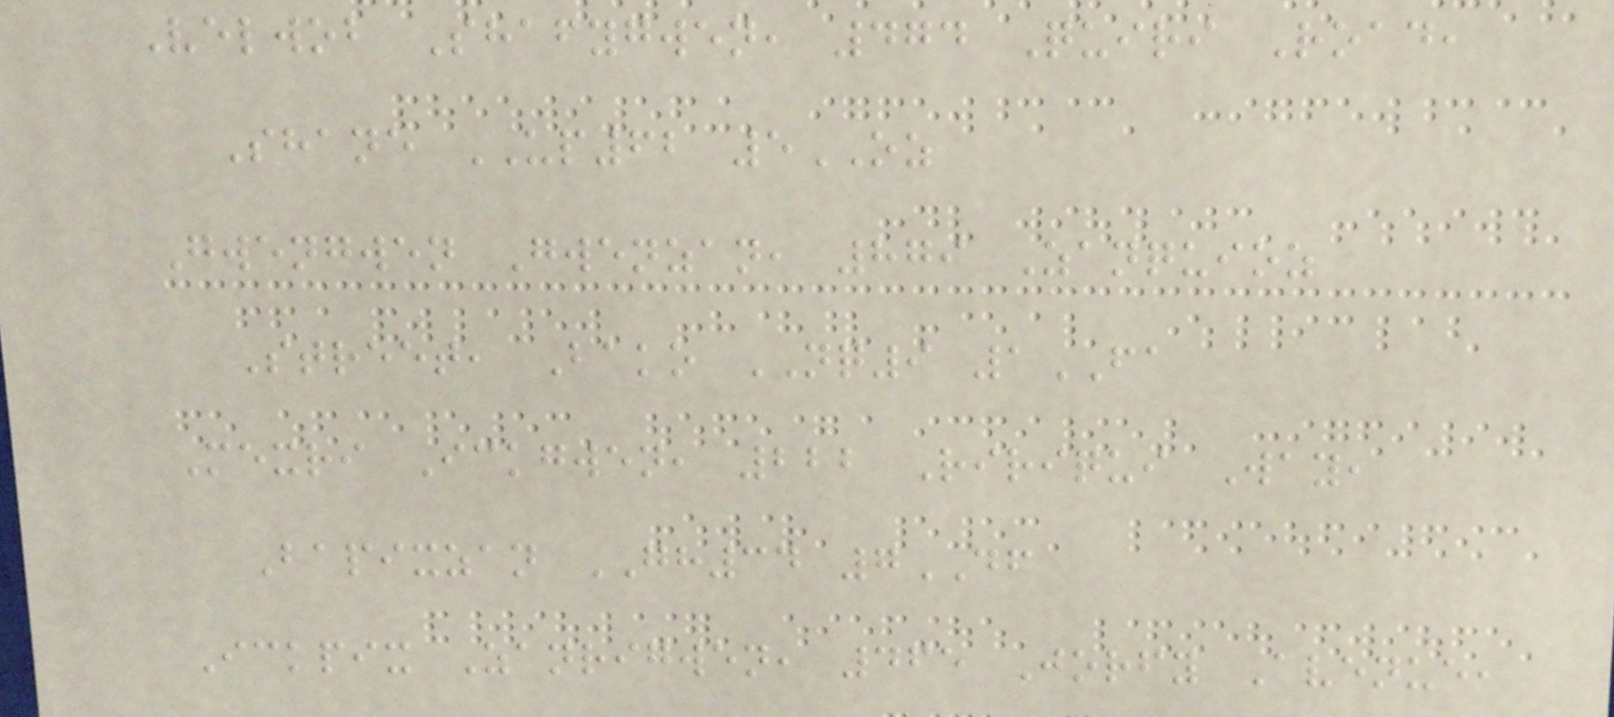Velwob Shafygwen, 474 Quiri Road,
Shane UP62 5OZ
Gwengwen Gwenzan, 879 Zanquioz
Street, Bako NQ9 1FA
Mexri Ickgwen, 222 Ririqui Way,
Bapixzan GH34 7DF
Ickpix Zanrigwen, 465 Jorfy Avenue,
